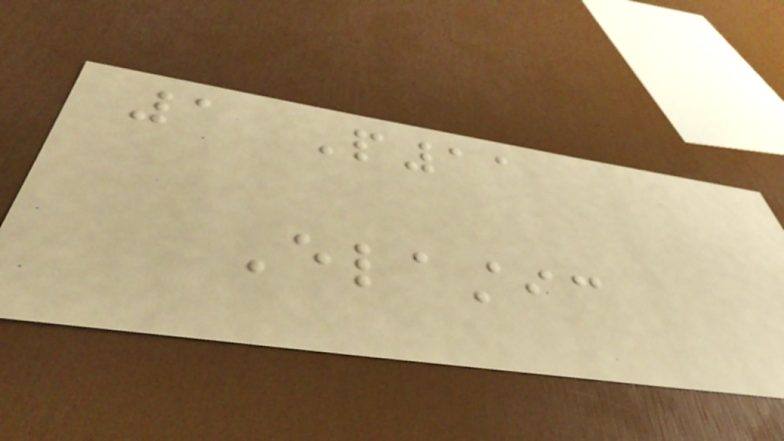1 P11
Elastic
